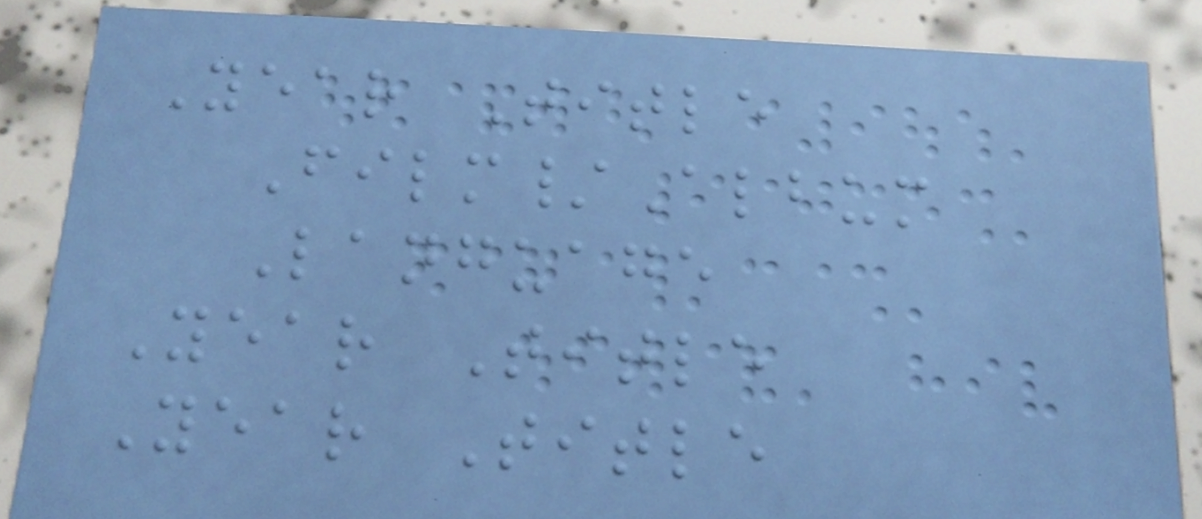Year Title
Film/Album
Language
Year Title
Year Title
